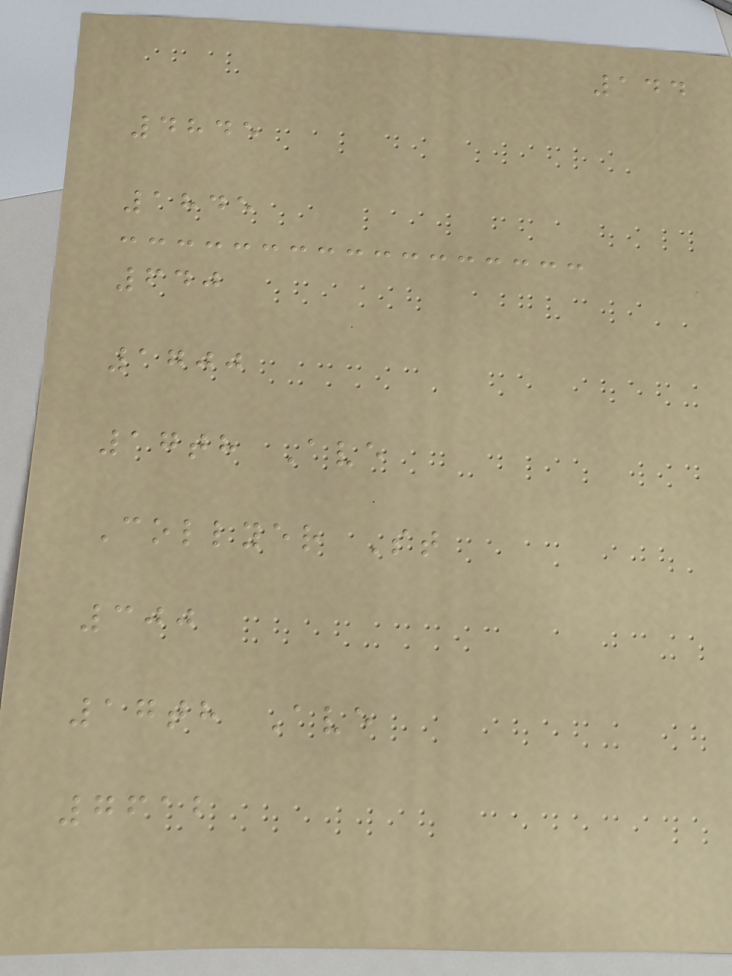144
4845
1845
640
1700
17th Ave
Collyer St
300
17th Ave
7612
